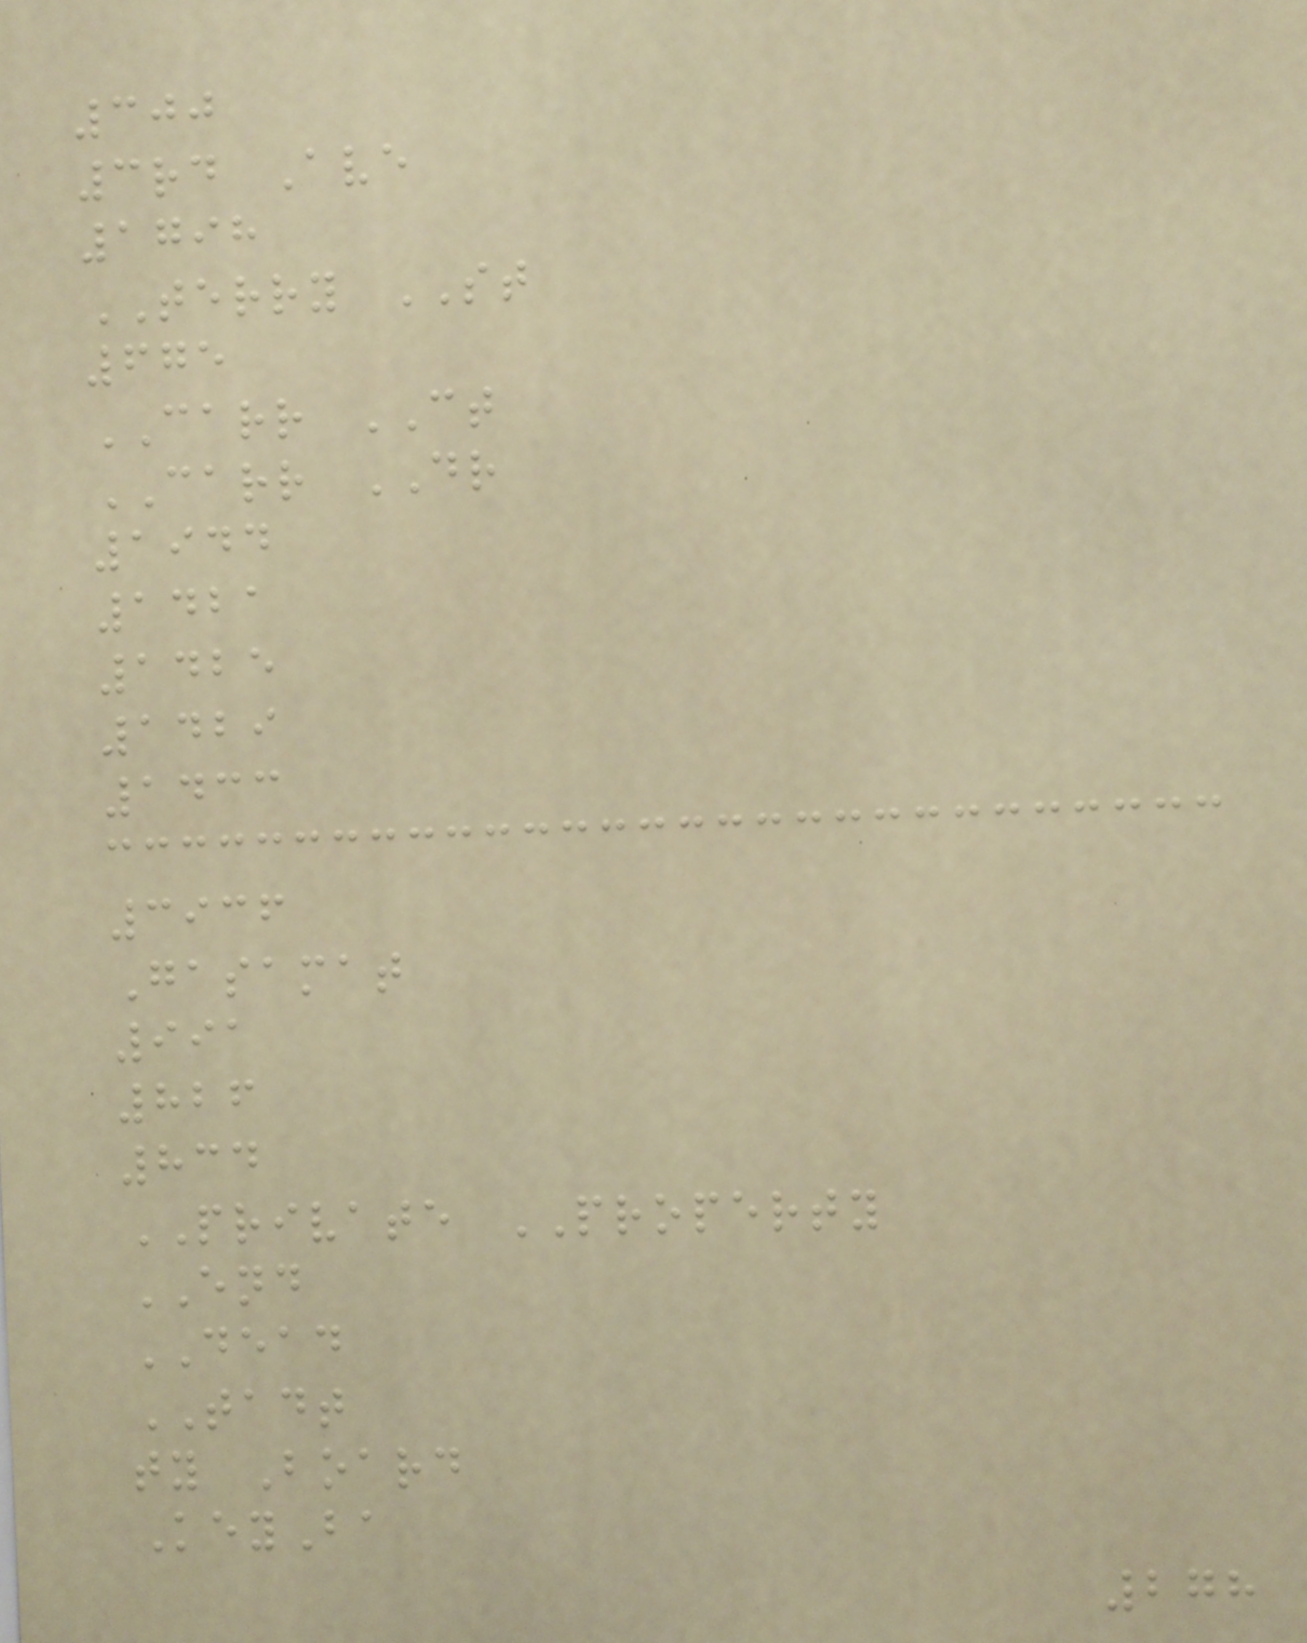300
3rd Ave
1798
TERRY ST
675
CARR CT
CARR DR
1944
1421
1425
1429
1433
3936
Gasamat
991
826
834
PRIVATE PROPERTY
END
DEAD
TADT
ty Board
KeyBa
278
